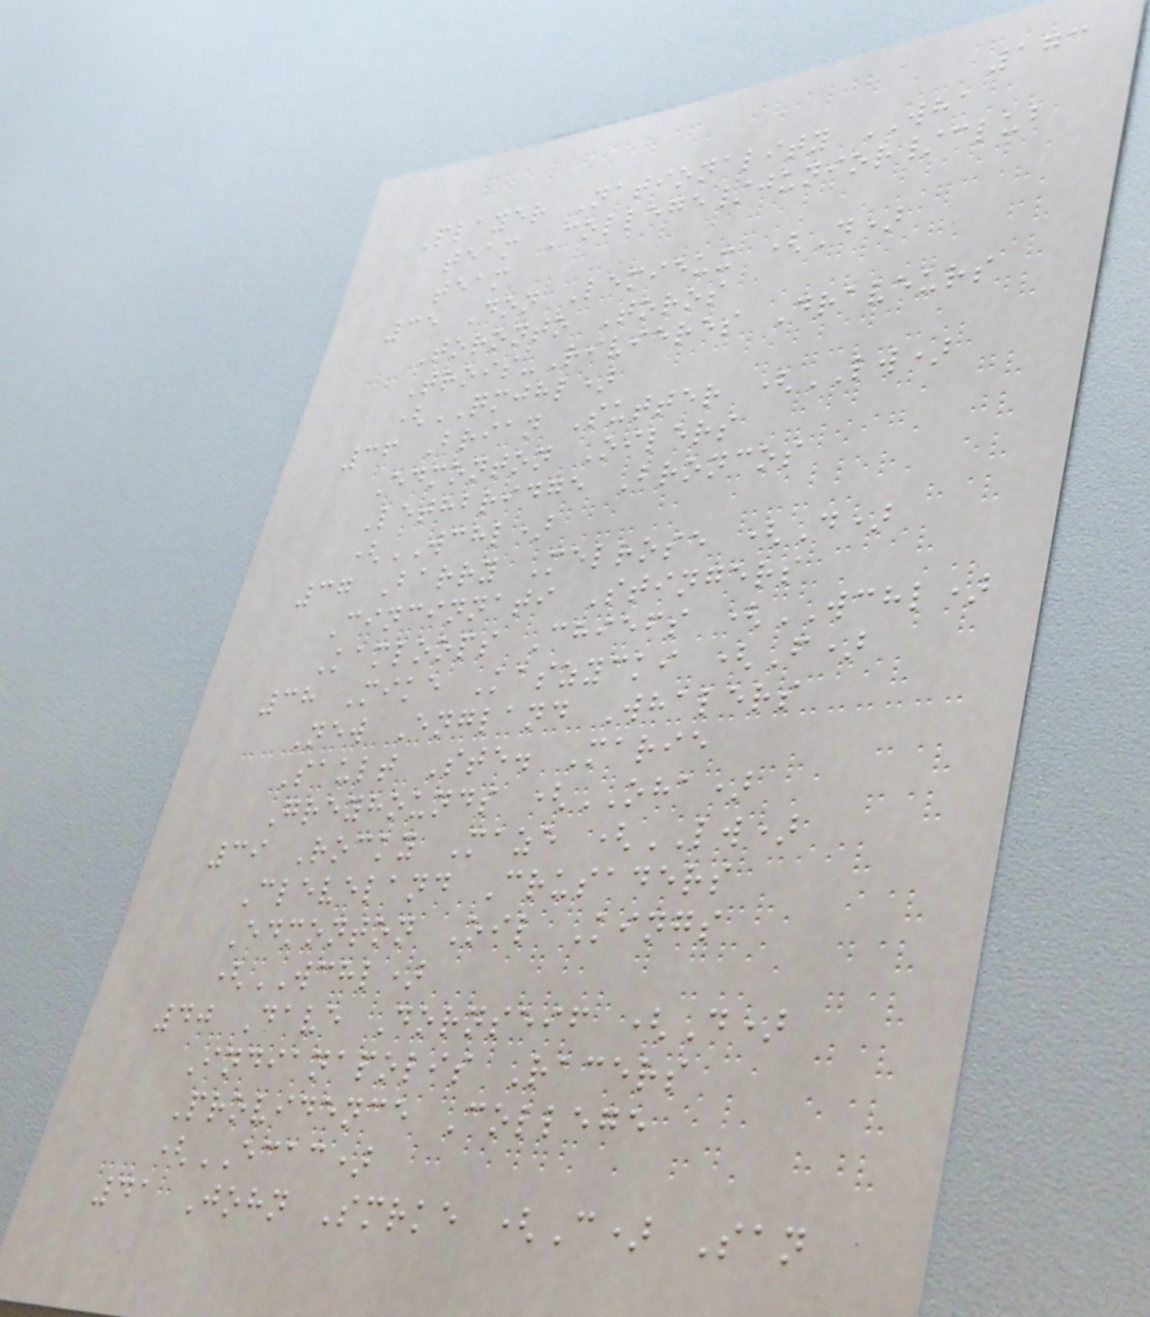173
Player Nationality WHA
team College/junior/club
team
35 Don Lemieux (D)
Toronto Toros
Trois-Rivieres Draveurs
(QMJHL)
36 Brian Sutter (LW)
Edmonton Oilers
Lethbridge Broncos
(WCHL)
37 Barry Melrose (D)
Cincinnati Stingers
Kamloops Chiefs (WCHL)
38 Mike Kaszycki (F)
New England Whalers
Sault Ste. Marie
Greyhounds (OHA)
39 Rocky Maze (LW)
Cleveland Crusaders
Edmonton Oil Kings
(WCHL)
40 Dave Dornseif (D)
Indianapolis Racers
Providence College
(ECAC)
41 John Smrke (C) San
